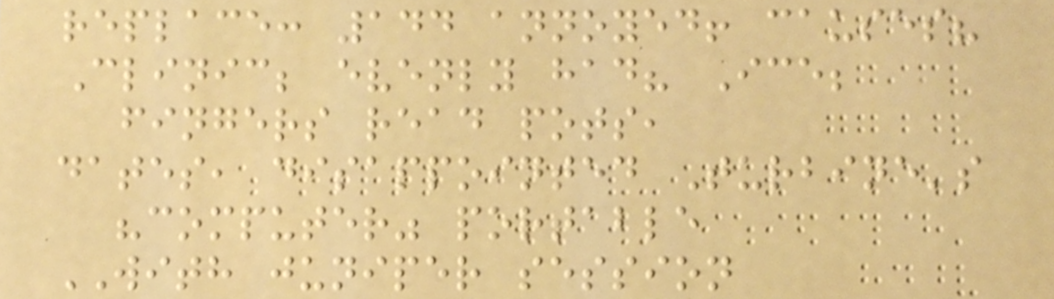replace: 144 annoyed! causes?
Clinic; evenly had? Ice;
fingers read pots,
dates, disappointed Turbine's
"computer" portable
WITH juniper session
